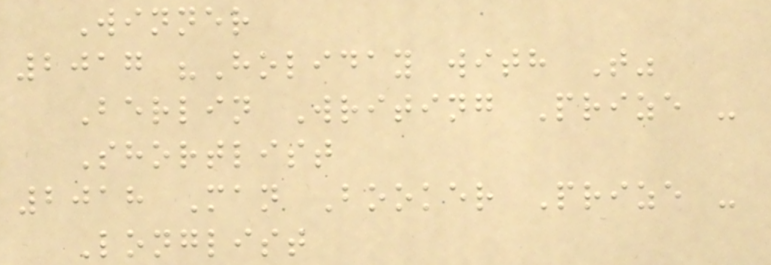Winner
2017 "Holiday with T"
Berlin Writing Prize -
Shortlist
2018 Man Booker Prize -
Longlist
